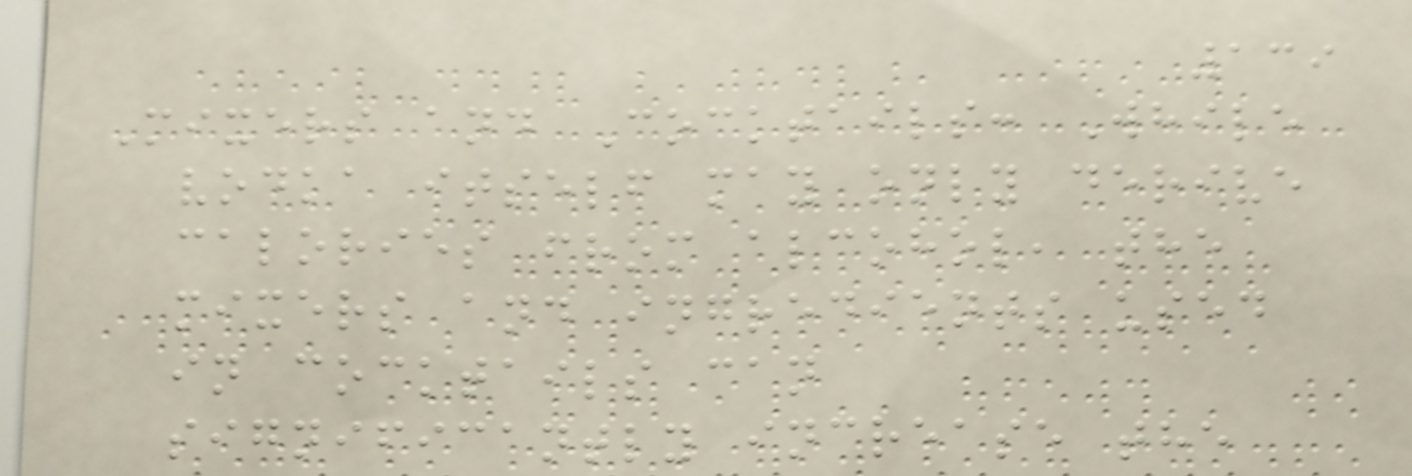139
Mixers and Cocktails: While
vodka itself may only derive
calories from alcohol, the
mixers and ingredients used
in cocktails can
significantly increase the
